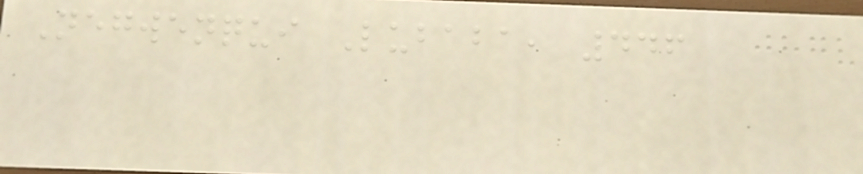Negwenqui Lubaba, 446
